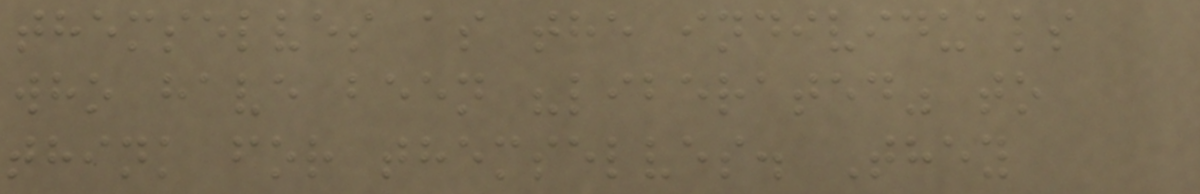themselves as the individuals
who have been "liberated" to
think for themselves. They
